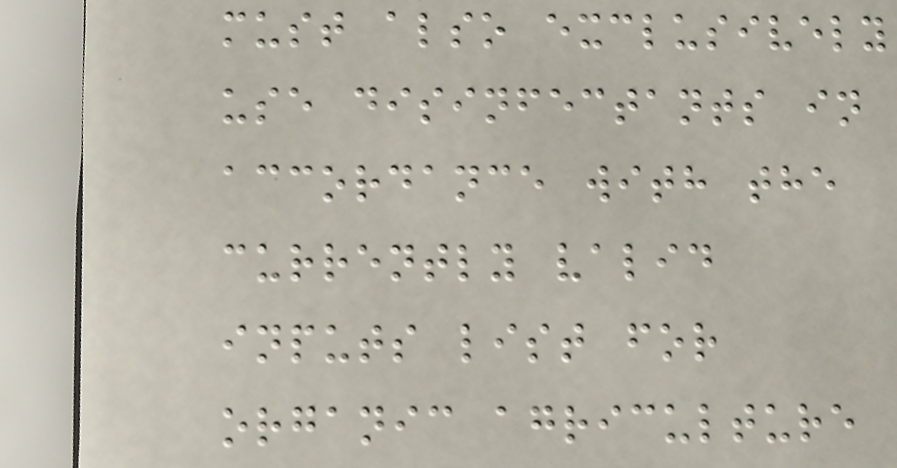must also exclusively
use disinfectants in
accordance with the
currently valid
inputs list for
organic agriculture
